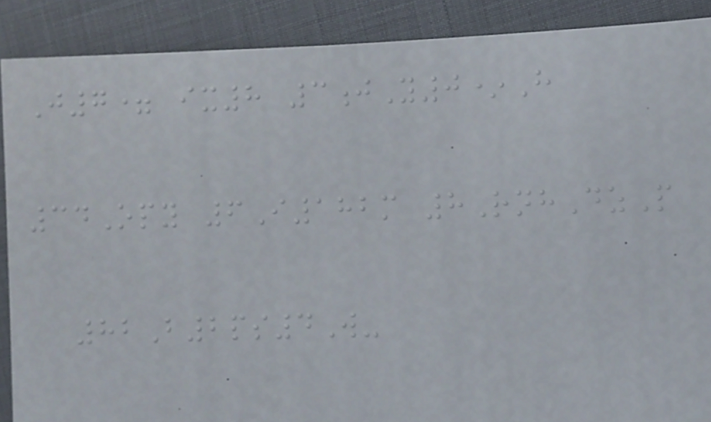J7= ix8 3jY0*H
34Opy 6I182m 8RnhDzP
82B2ps4W-
